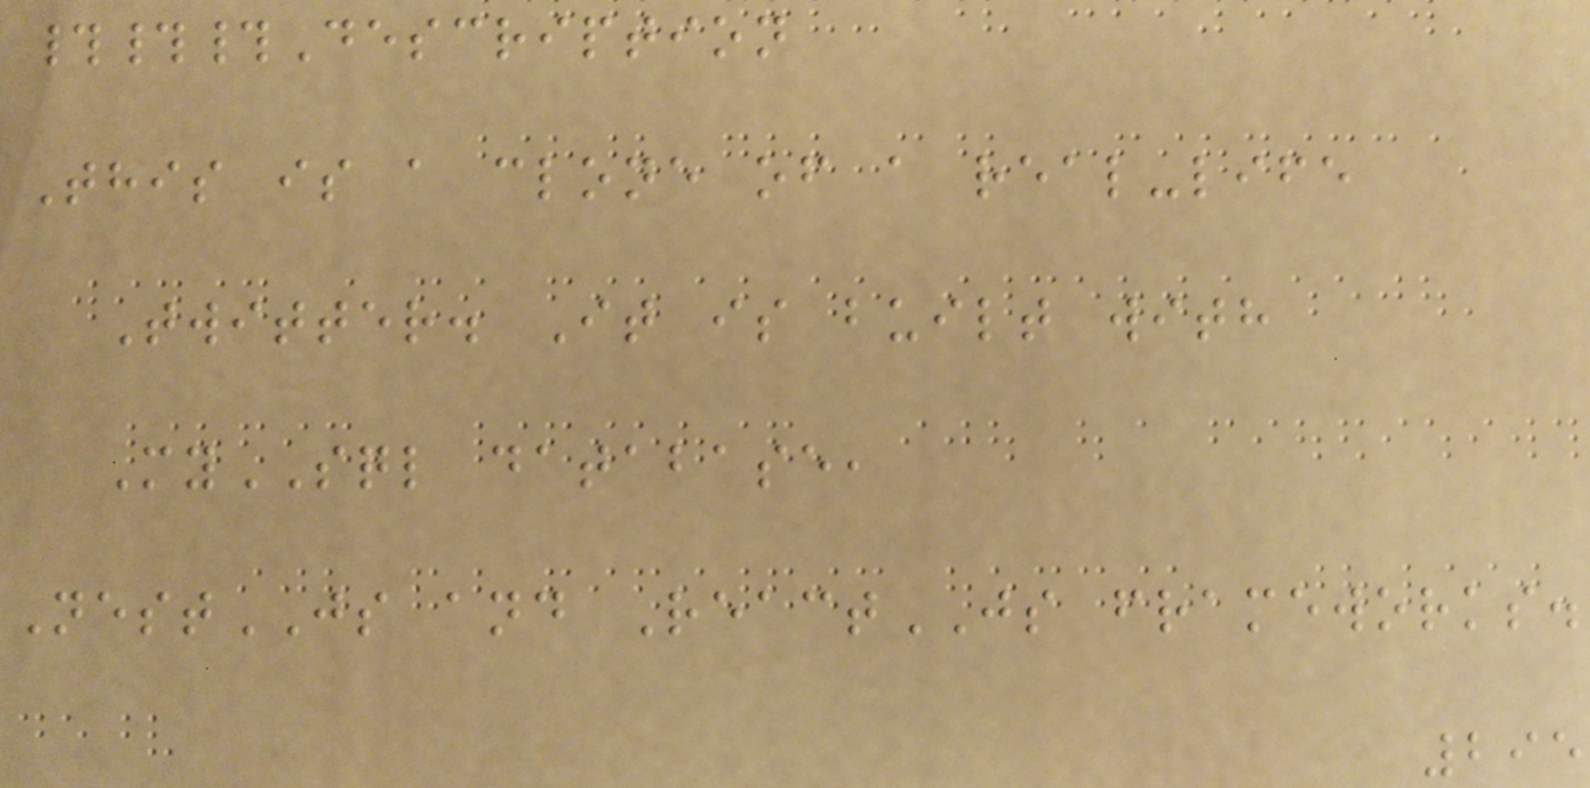###Description
This is a clone of a real-life
Twitter. It is built with
MySQL database,
NestJS and ReactJS frameworks.
295
